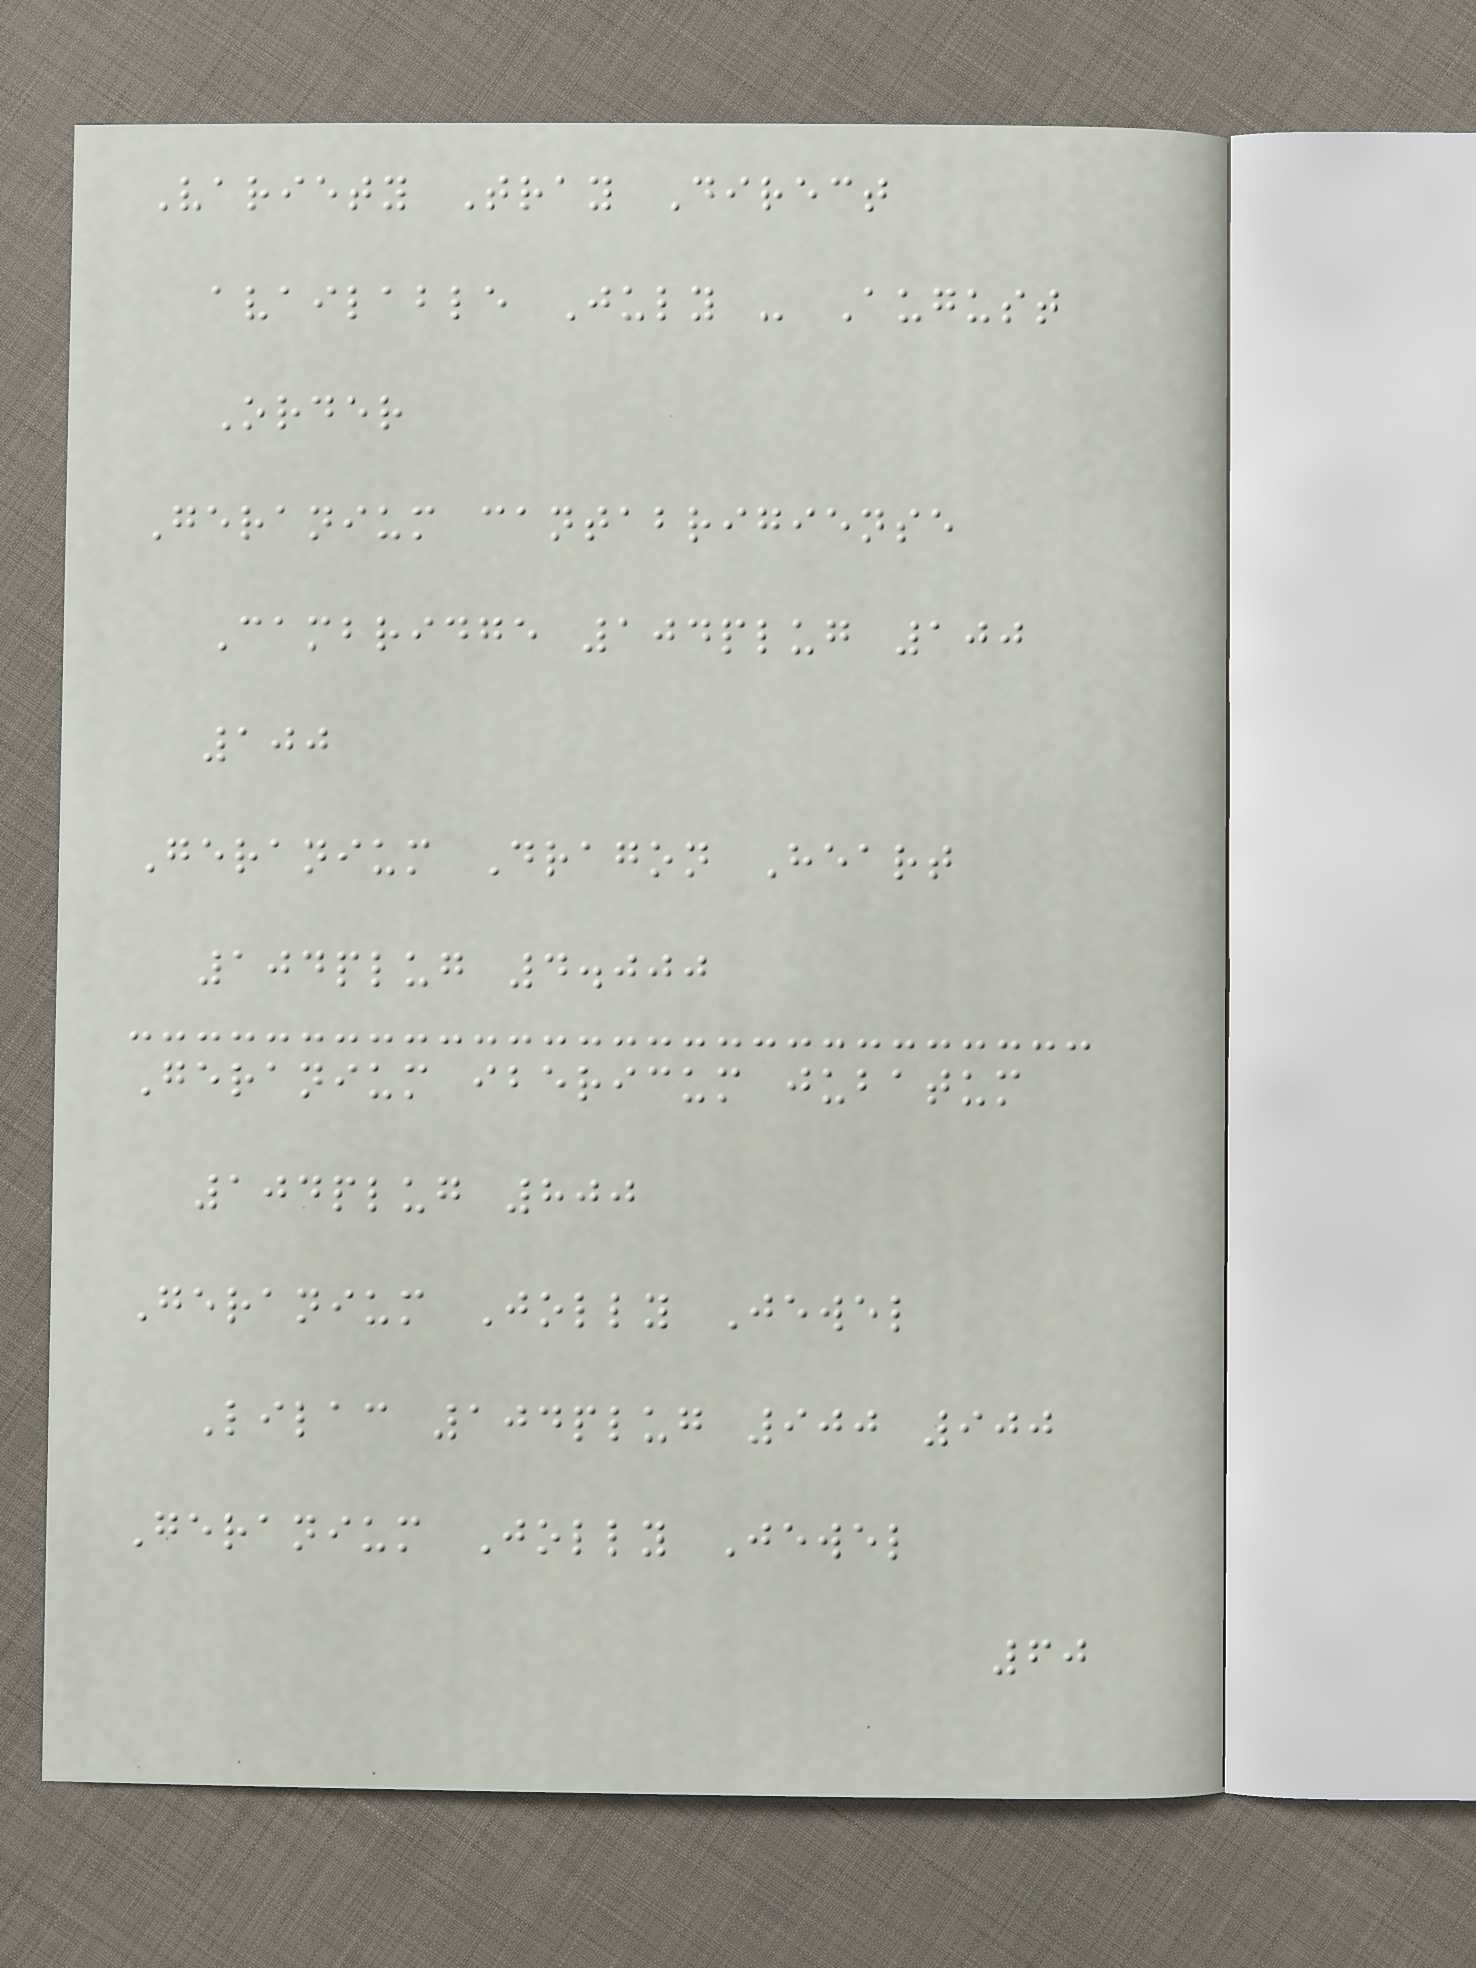Variety Tray Direct
available July - August
Order
Geranium cantabrigiense
Cambridge 104plug 100
100
Geranium Dragon Heart
104plug 4.000
Geranium ibericum jubatum
104plug 800
Geranium Jolly Jewel
Lilac 104plug 900 900
Geranium Jolly Jewel
60
